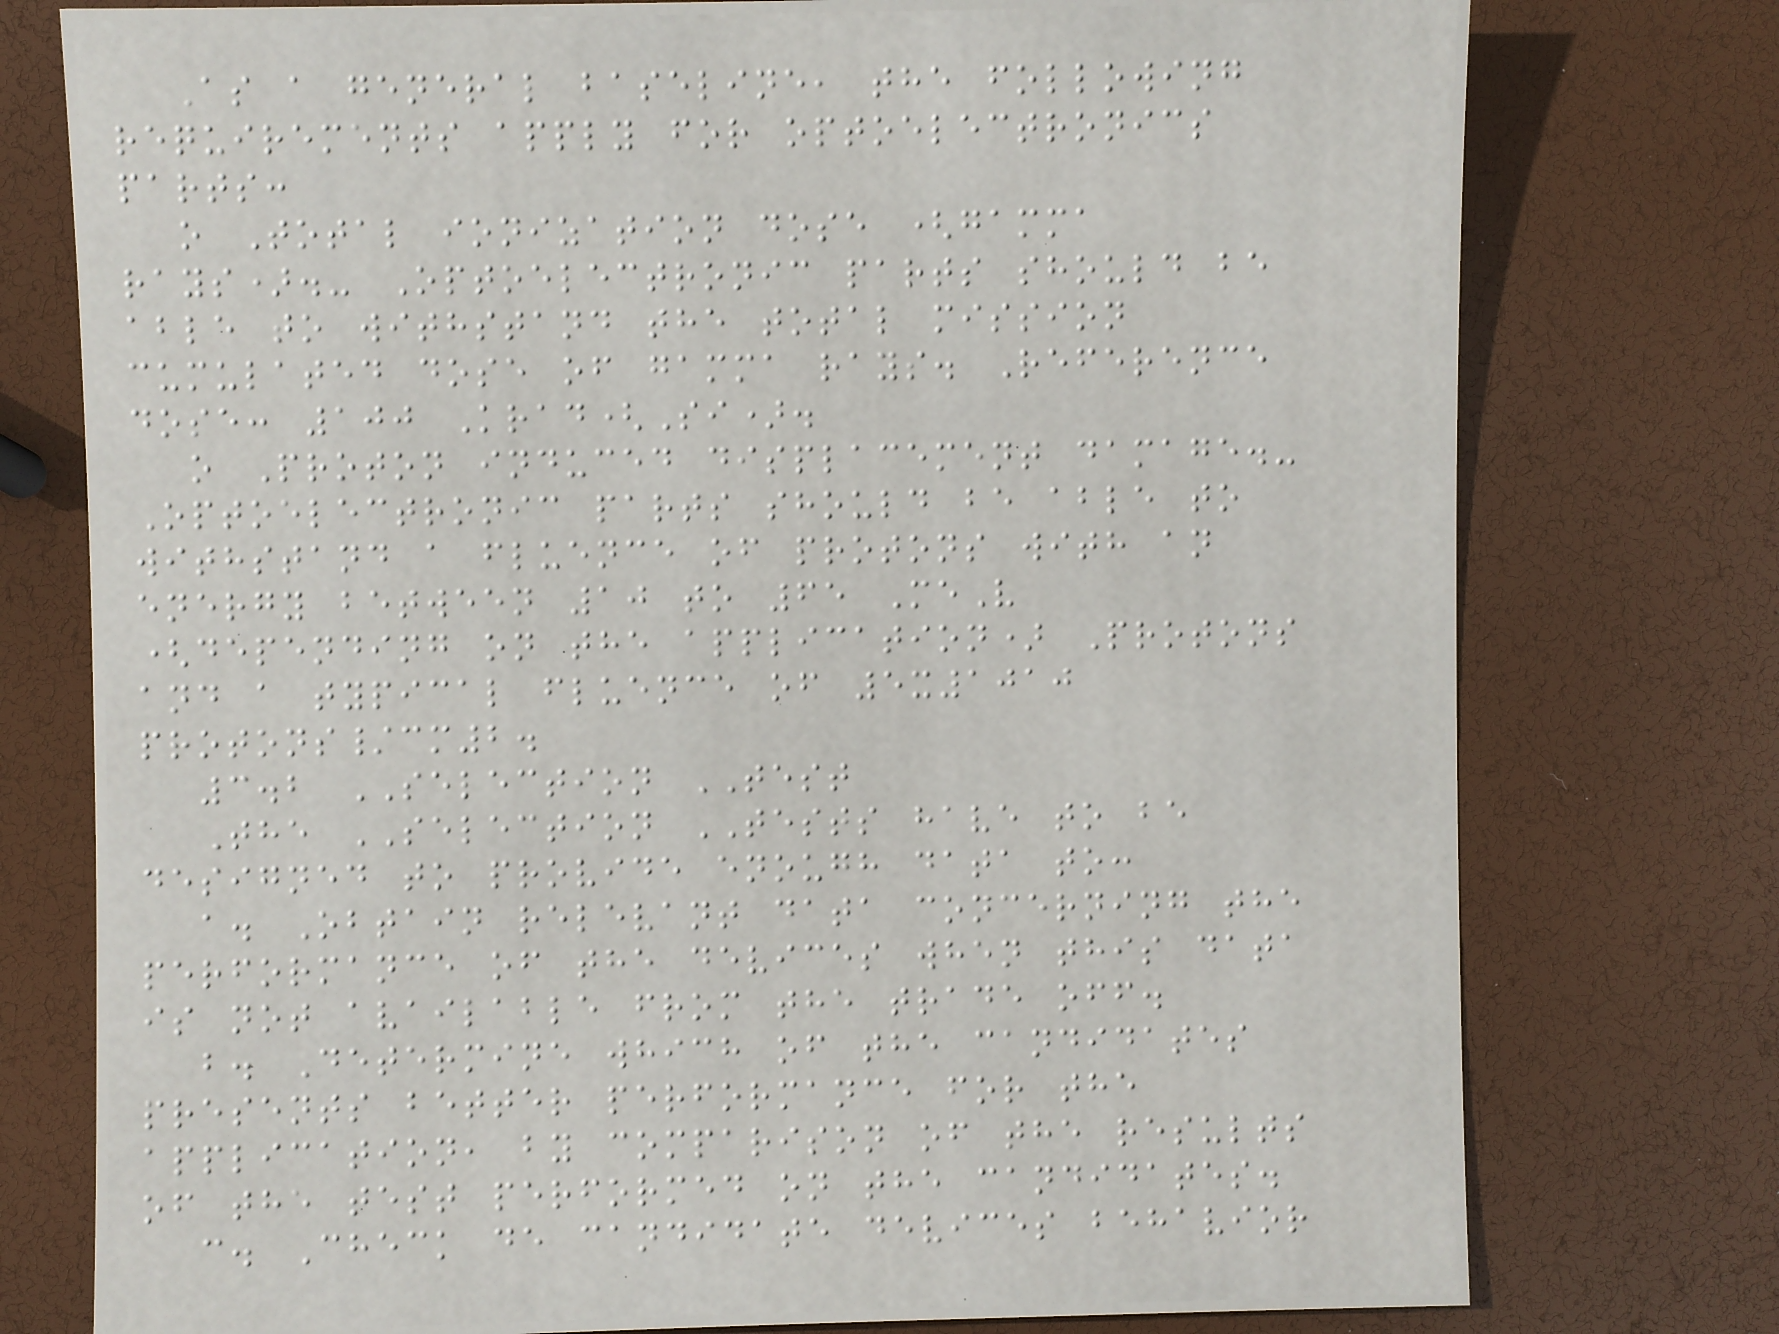As a general baseline, the following
requirements apply for optoelectronics
parts:
o Total ionization dose (gamma
rays).- Optoelectronic parts should be
able to withstand the total mission
cumulated dose of gamma rays. Reference
dose: 100 Krad(Si).
o Proton induced displacement damage.-
Optoelectronic parts should be able to
withstand a fluence of protons with an
energy between 10 to 65 MeV
(depending on the application) Protons
and a typical fluence of 5x1010
protons/cm2.
3.2 SELECTION TEST
The SELECTION TESTS have to be
designed to provide enough data to:
a. Obtain relevant data concerning the
performance of the devices when this data
is not available from the trade off.
b. Determine which of the candidates
presents better performance for the
application, by comparison of the results
of the test performed on the candidates.
c. Check de candidate devices behavior
